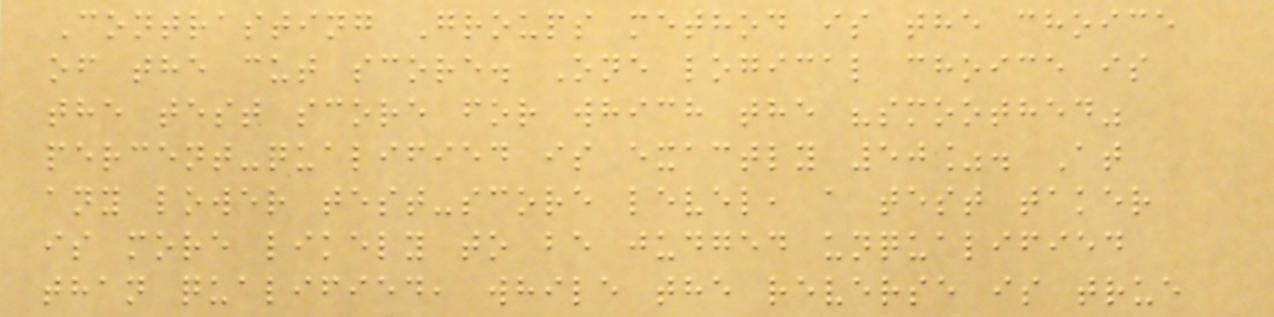Contrasting Groups method is the choice
of the cut score. One logical choice is
the test score for which the "smoothed"
percent-qualified is exactly 50%. At
any lower test-score level, a test taker
is more likely to be judged unqualified
than qualified, while the reverse is true
